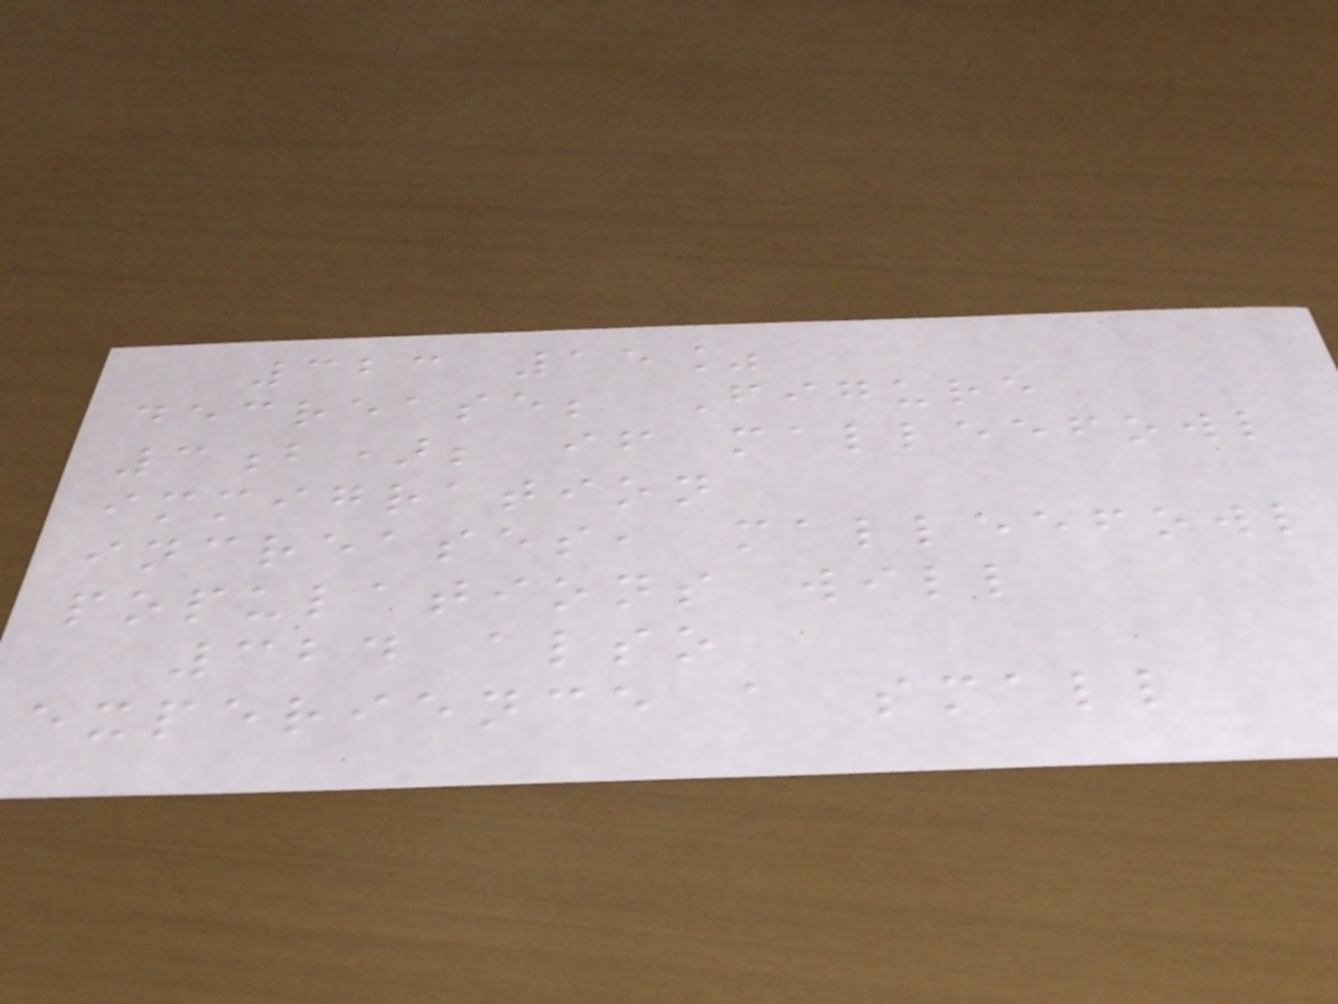323 15%
decrease; Figure
3b); if malleefowl
immigration
increases, malleefowl
populations will
324 also
experience a small
